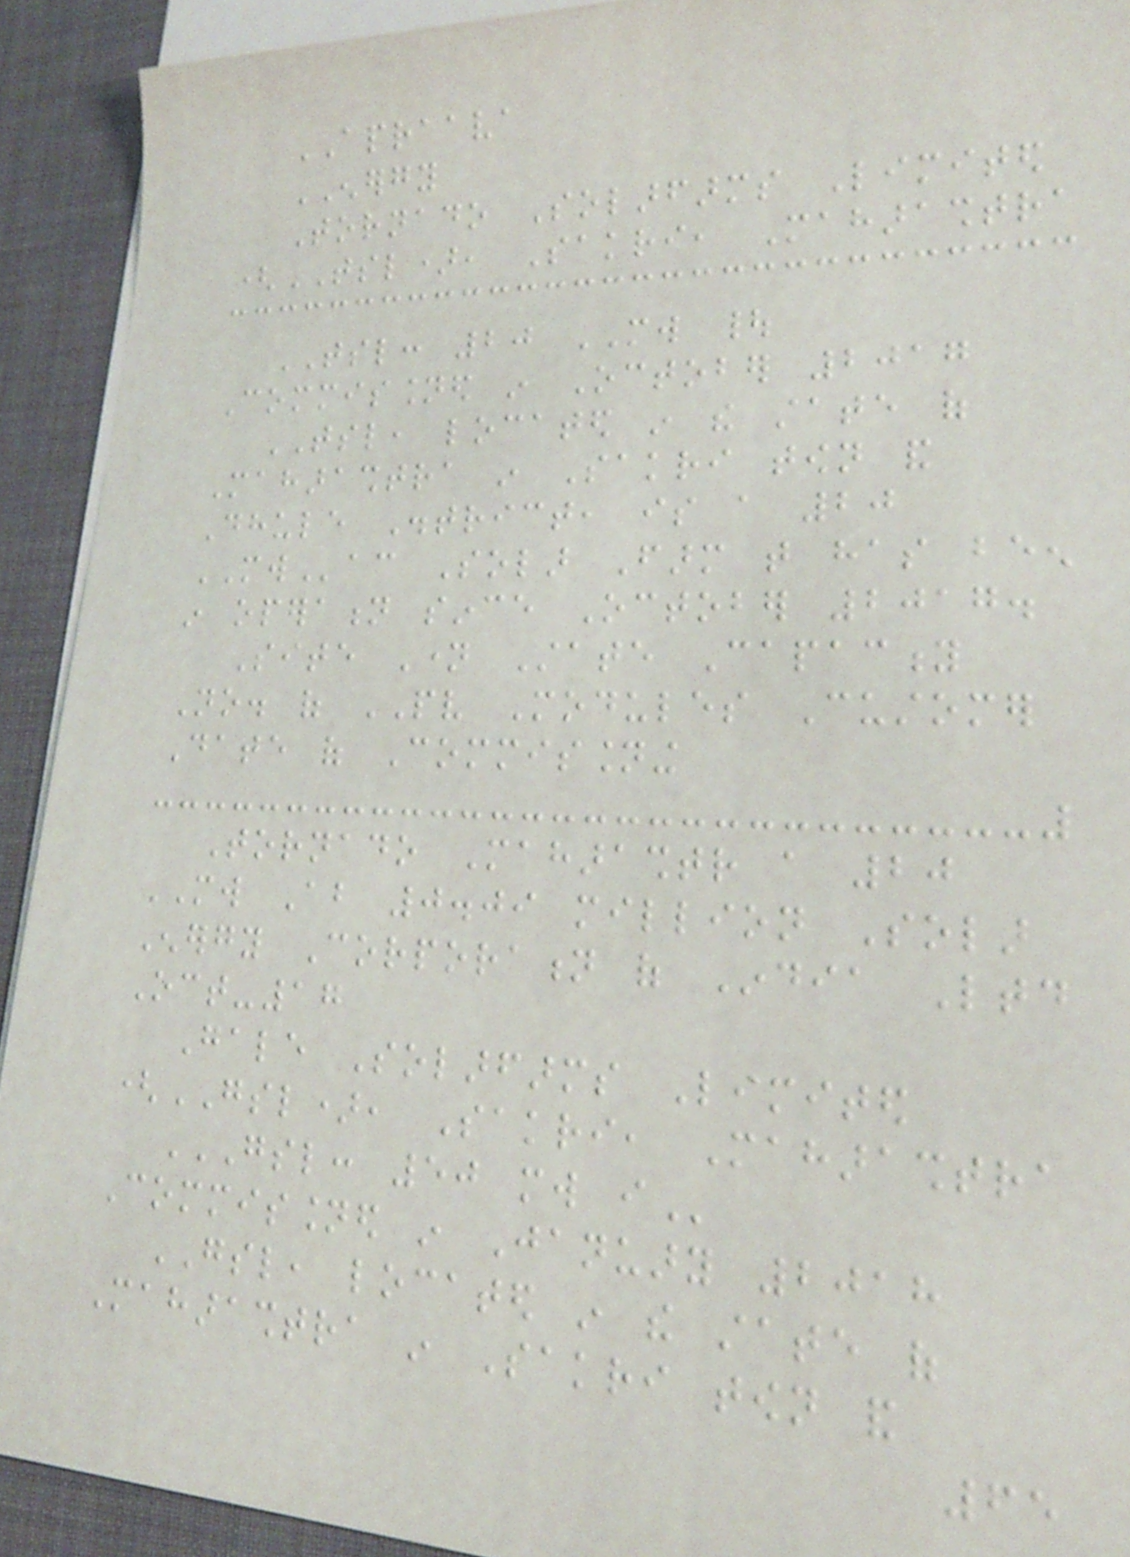APRAAVA
ENERGY
Tornado Solarfarms Limited
(TSL), Sakri, Maharashtra
TSL: 20 MW |
Commissioned in October 2017
TSL, located in the state of
Maharashtra in Sakri town and
Dhule District, is a 20
MWac Solar Farm that has been
in operation since October 2017.
Site Name State Capacity
No. of PV Modules Customer
Date of Commissioning
Tornado Maharashtr a 20
MW About 0.09 million Solar
Energy Corporation of India Ltd
Oct-17
Gale Solarfarms Limited
(GSL), Sakri, Maharashtra
GSL: 50 MW I
Commissioned in January 2018
GSL, located in the state of
Maharashtra in Sakri town and
65
